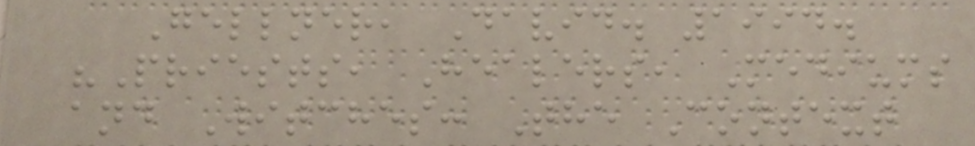Gellner, David. 1994.
"Priests, Healers, Mediums
and Witches: The Context
